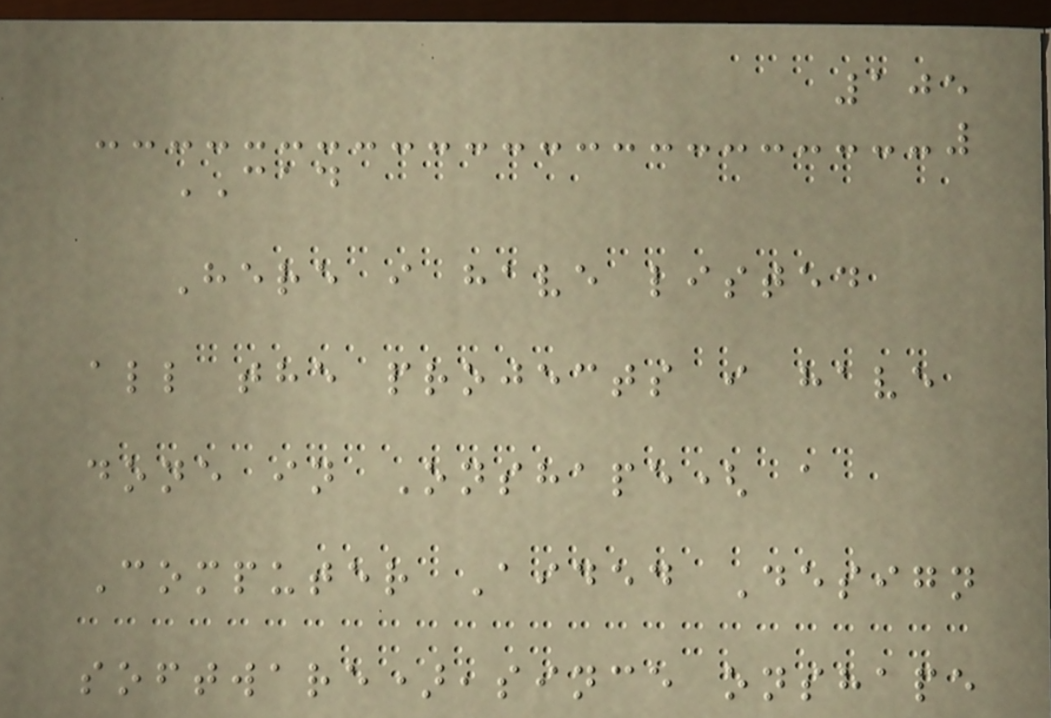105
CAD
Here i have listed
all the projects i have
done in Onshape( a
Computer Aided Design
software),since onshape
